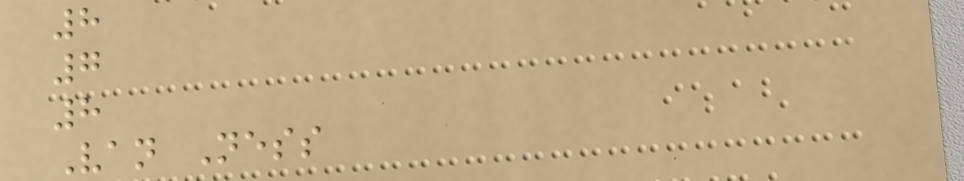8
7
8
Van Ness
